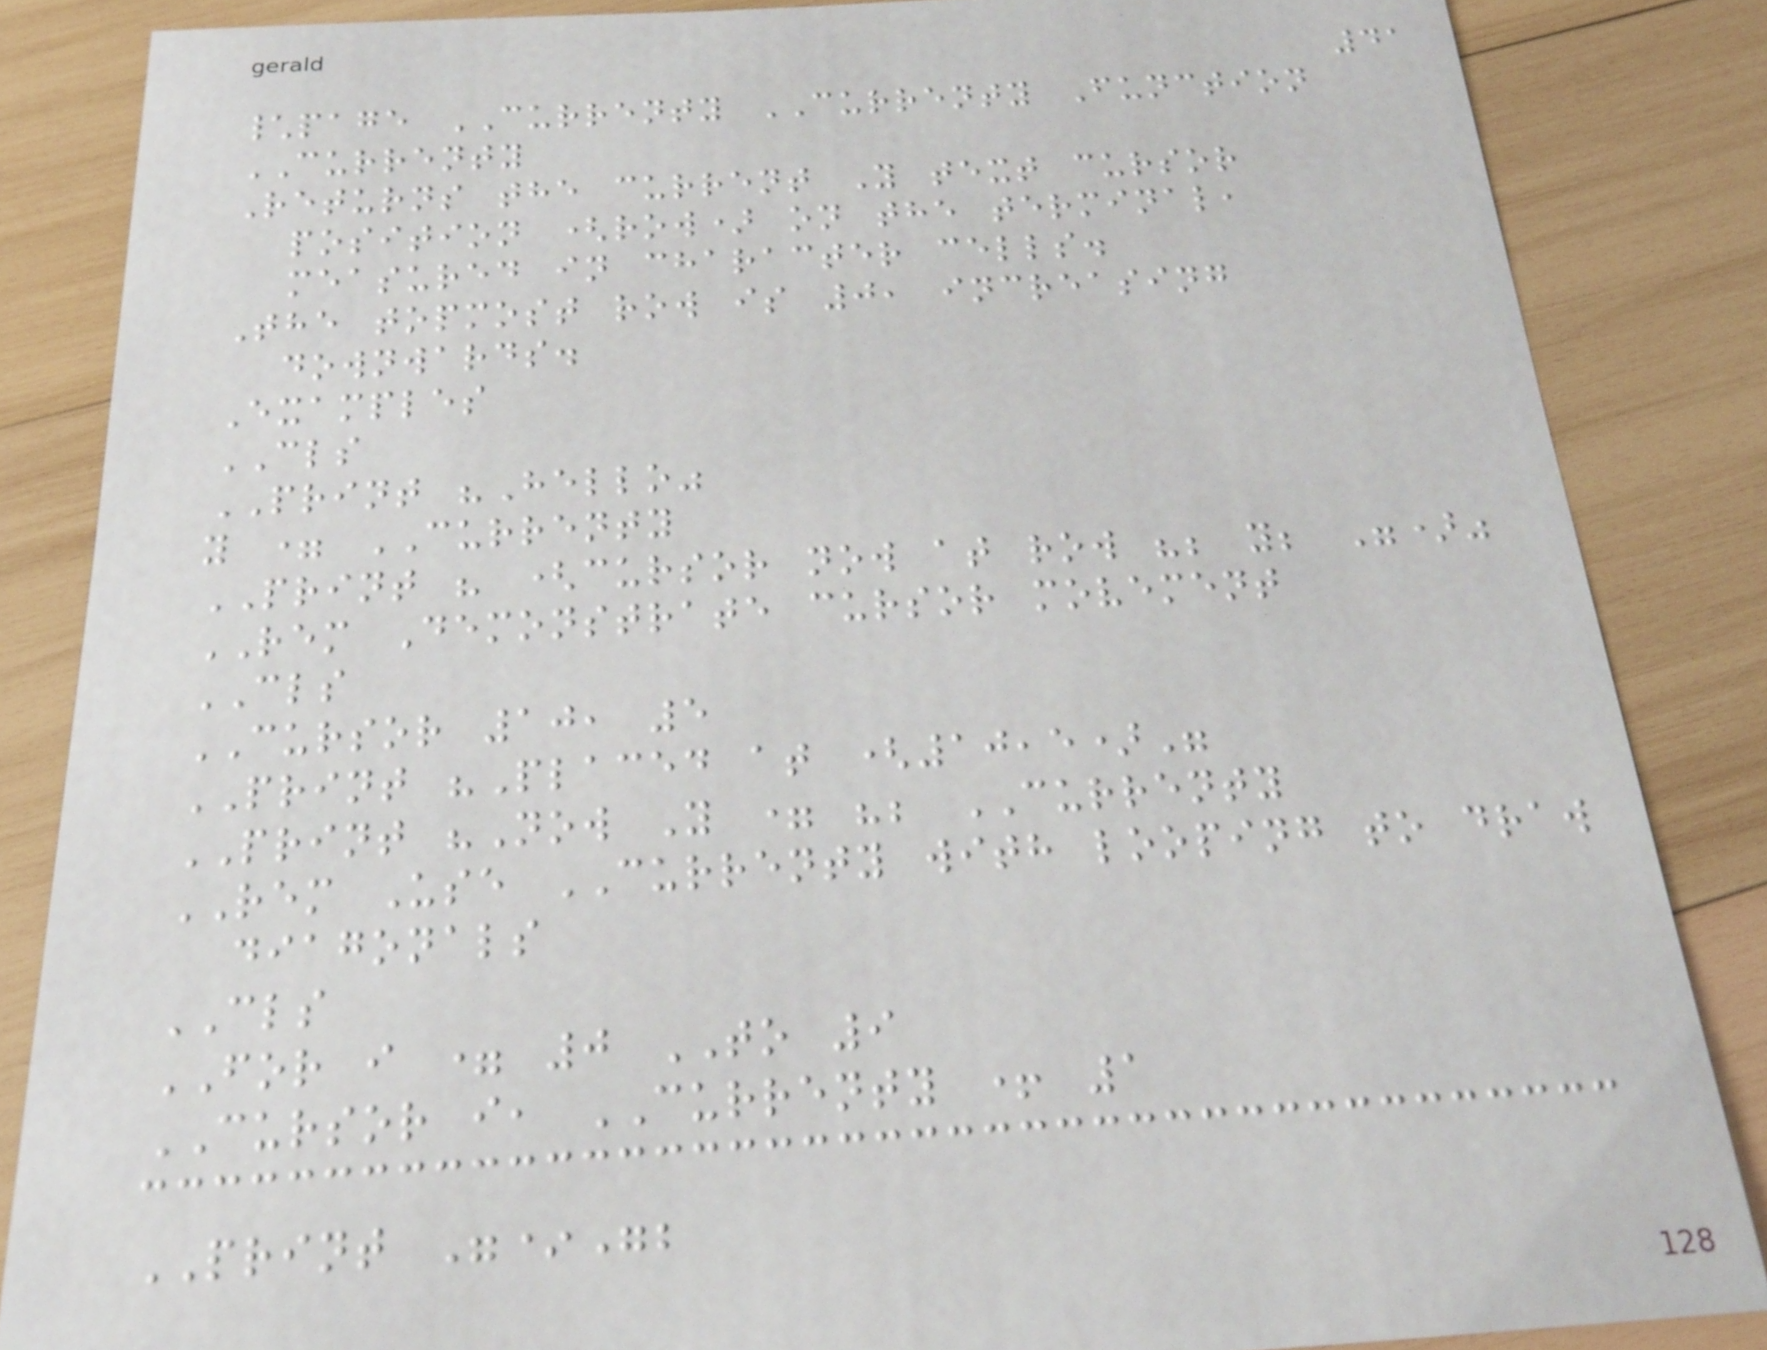41
\page CURRENTY CURRENTY Function
CURRENTY
Returns the current Y text cursor
position (row) on the terminal,
measured in character cells.
The topmost row is 0, increasing
downwards.
Examples
CLS
PRINT "Hello"
y = CURRENTY
PRINT " (cursor now at row "; y; ")"
REM Demonstrate cursor movement
CLS
CURSOR 10, 5
PRINT "Placed at (10,5)"
PRINT "Now Y = "; CURRENTY
REM Use CURRENTY with looping to draw
diagonals
CLS
FOR i = 0 TO 9
CURSOR i, CURRENTY + 1
PRINT "*";
